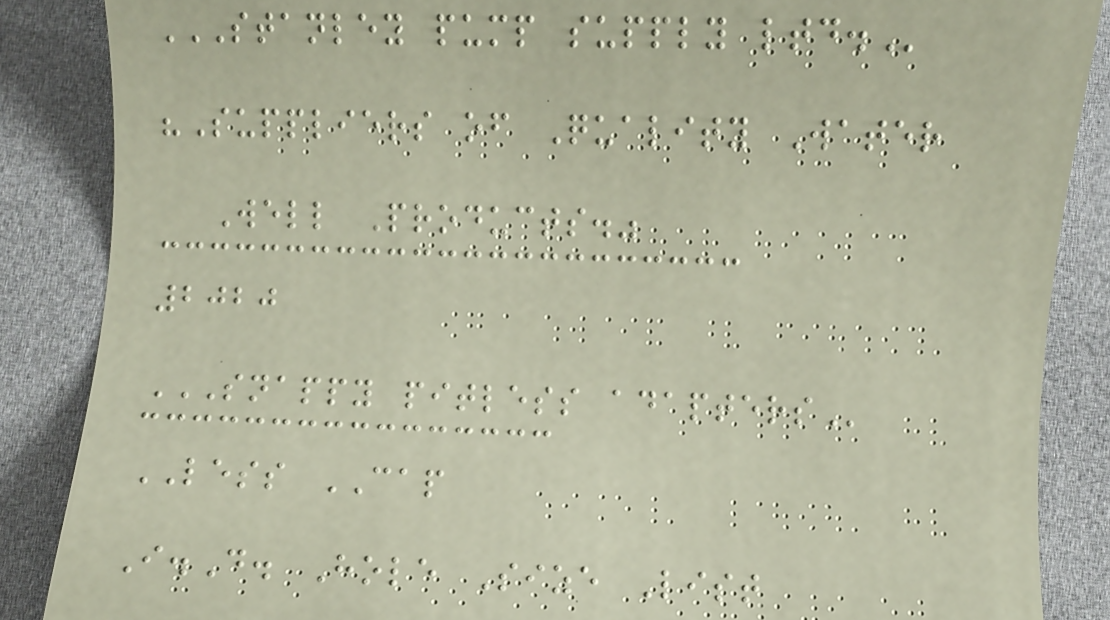STANLEY PUMP SUPPLY LTD.
"Suppliers of Quality Water
Well Products."
2020
SNAPPY PITLESS ADAPTERS
LESS CAP
I.D. Hole Size List
